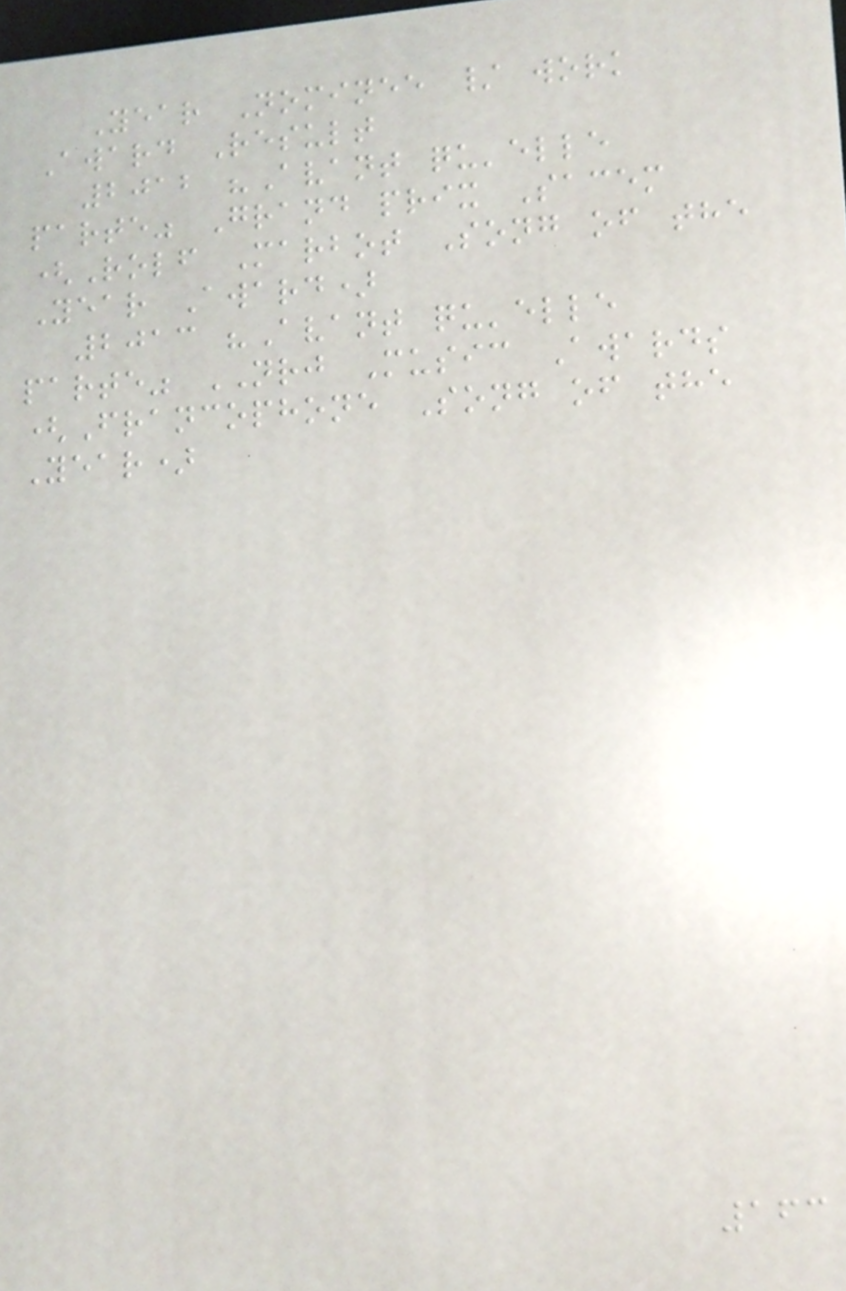Year Nominee / work
Award Result
2012 "Avant qu'elle
parte" Grand prix Sacem
(Rolf Marbot Song of the
Year Award)
2013 "Avant qu'elle
parte" NRJ Music Awards
(Francophone Song of the
Year)
163
